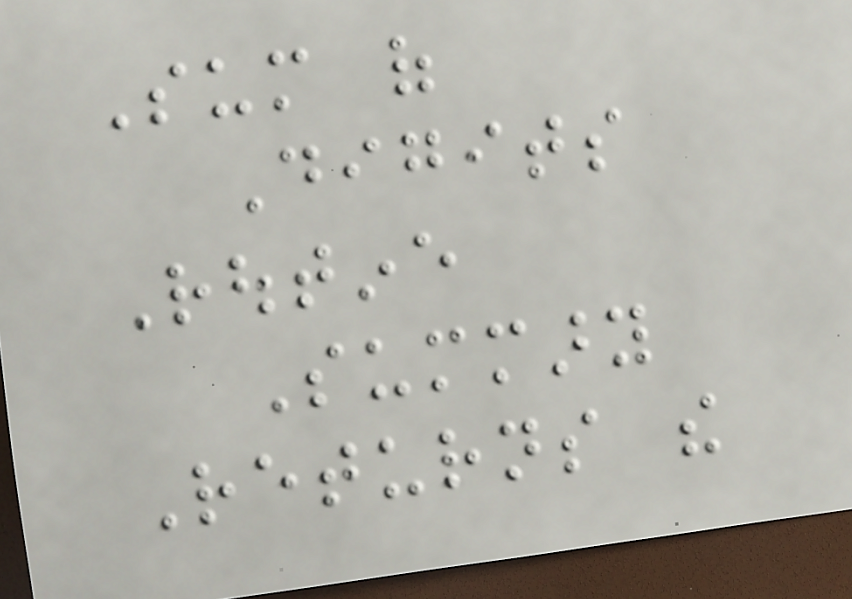Sum of
Digits
Routine
Summary
Returns the
